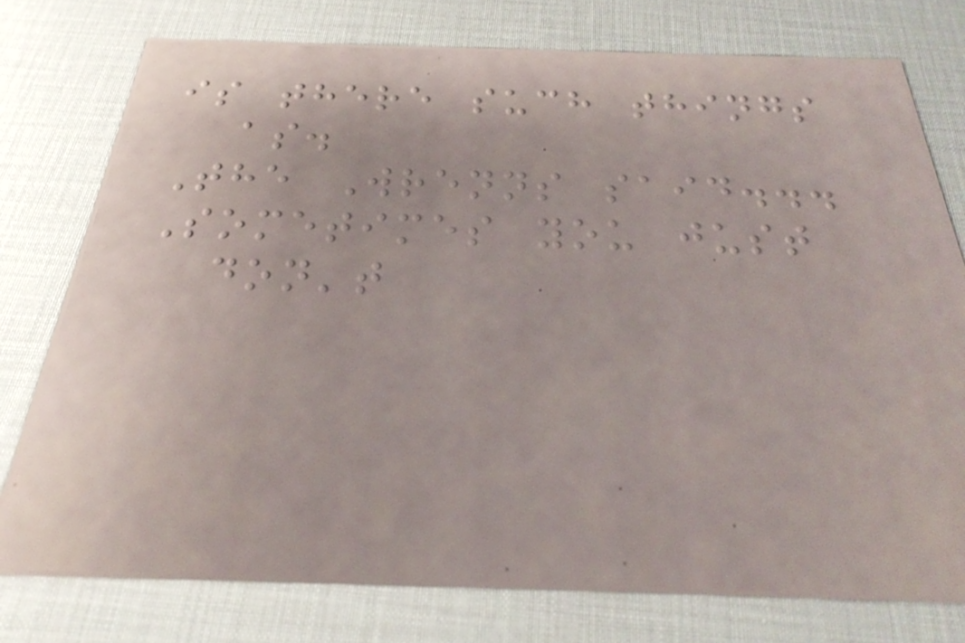is there such things
as.
The Wrenns said...
Sometimes you just
don't
